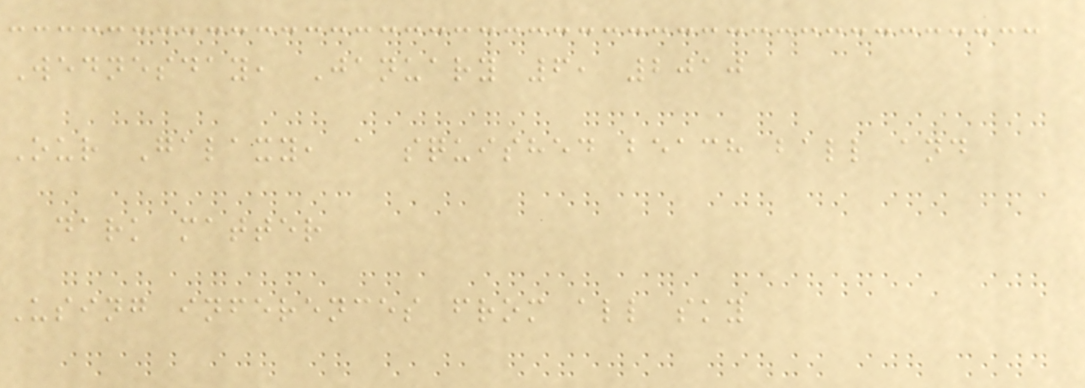Wednesday, January 6, 2010
Our Galaxy, a squished beach ball and
dark matter
Using inferences from all sky
